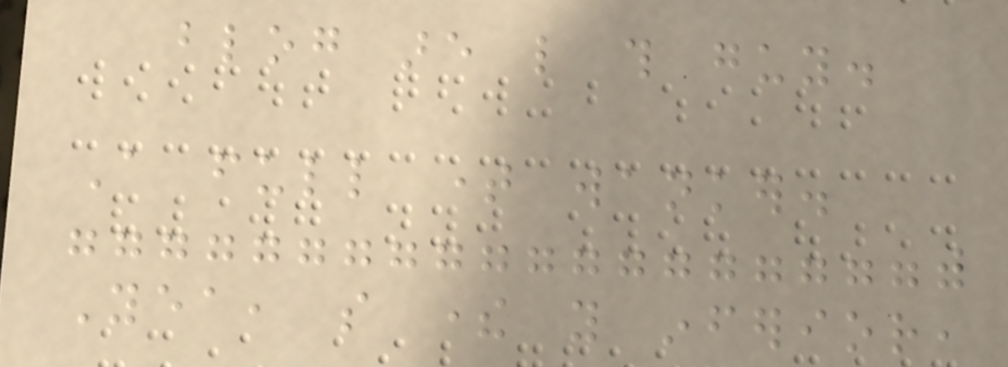blog are like this guy.
A full time wanker.
Yea, so there you inferior,
